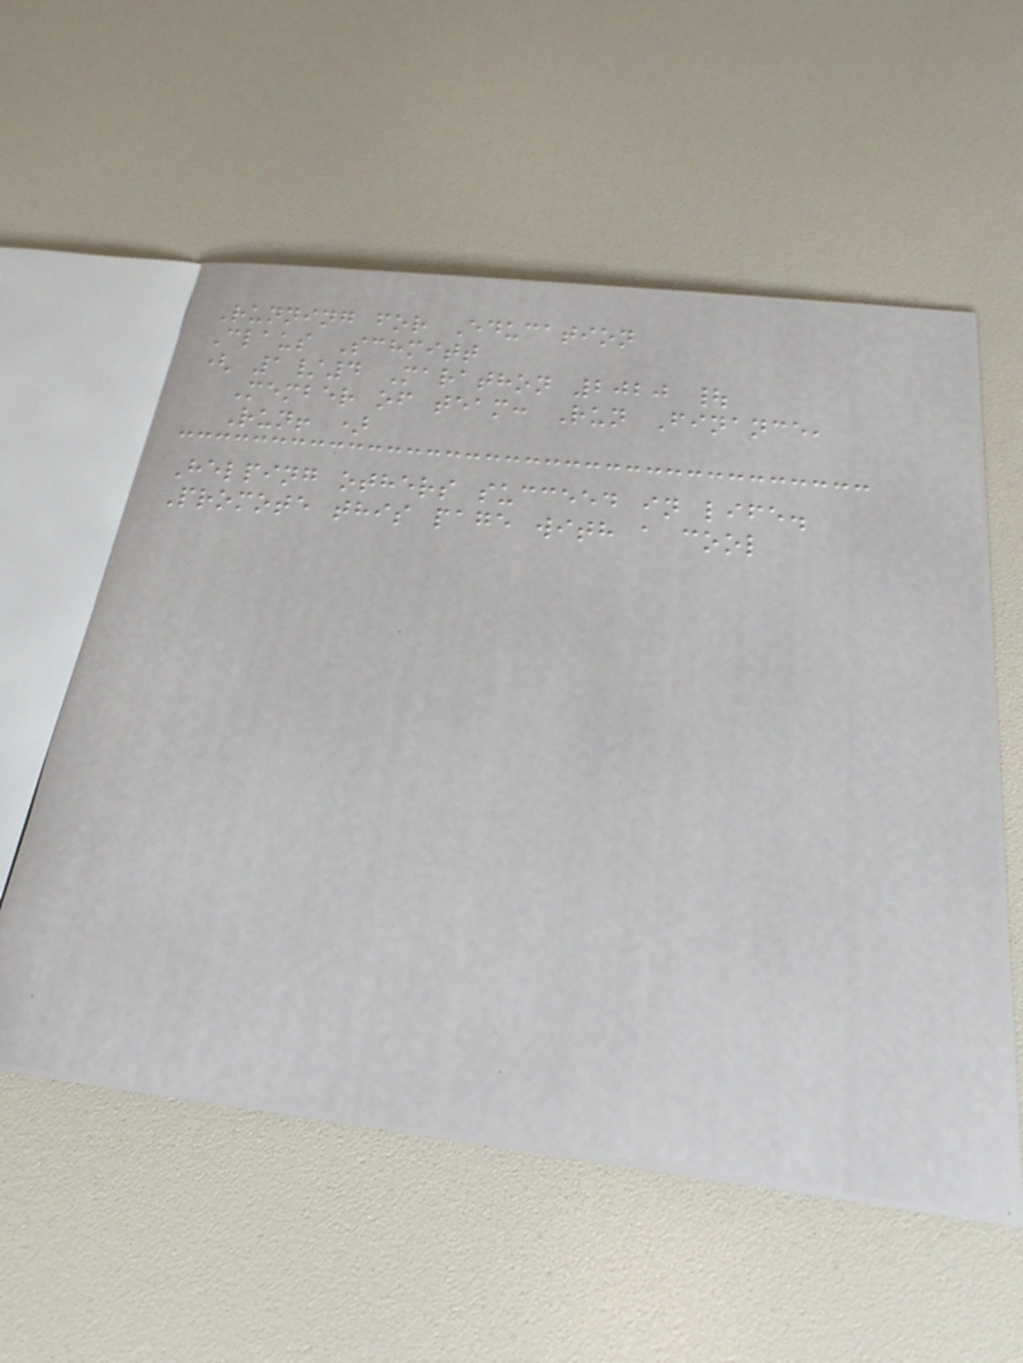Running for Education
Claus Schmitt
( 1/4 Marathon 2020 |
Member of team: Run Finance,
Run! )
Helping others succeed in life.
Promote this page with a cool
